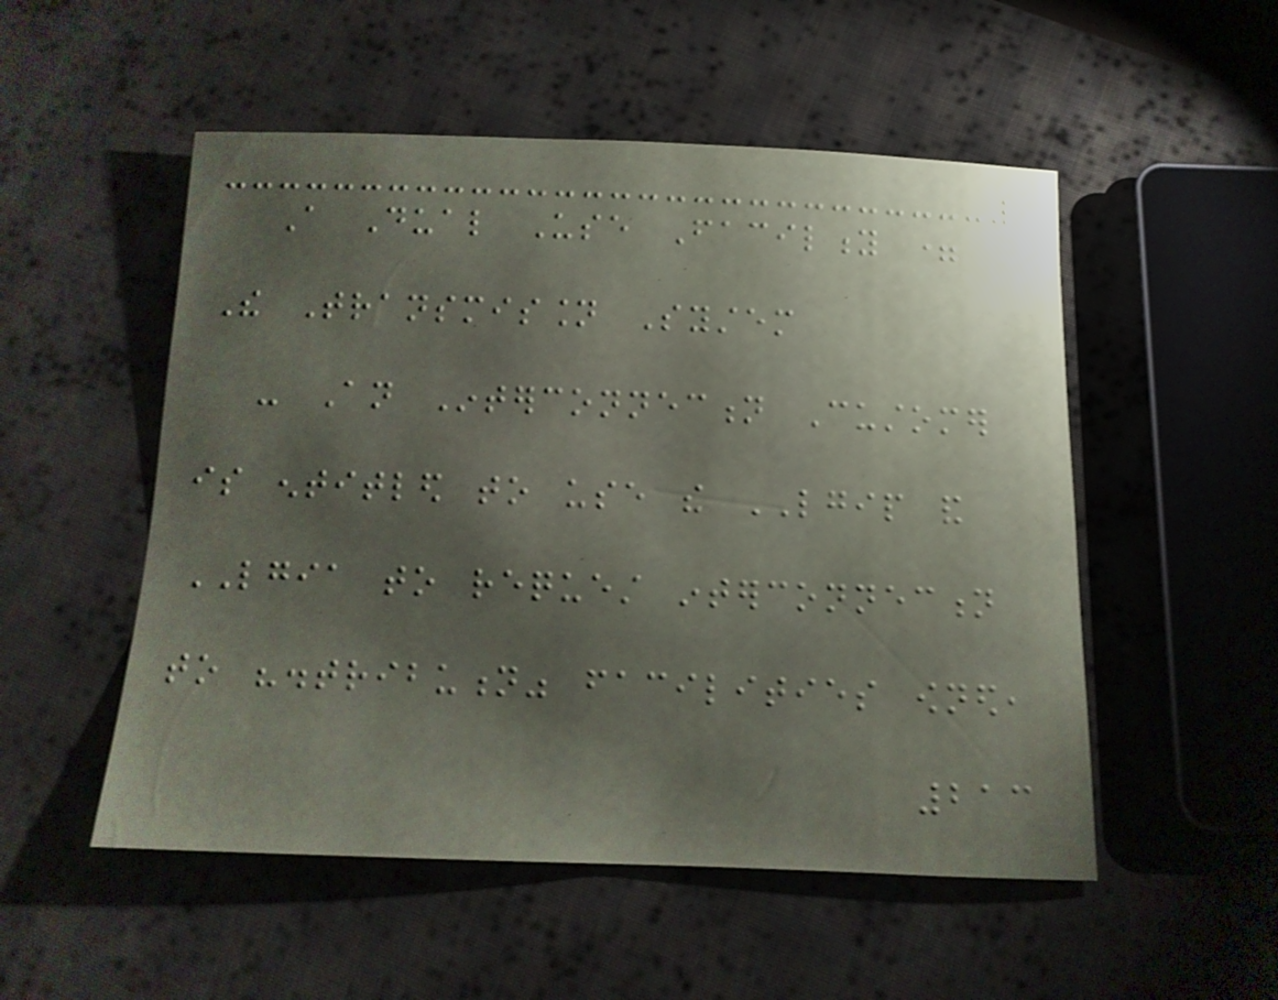A Dual Use Facility =
The Transmission System
- An Interconnection Customer
is entitled to use the LGIP and
LGIA to request interconnection
to "distribution" facilities owned,
213
